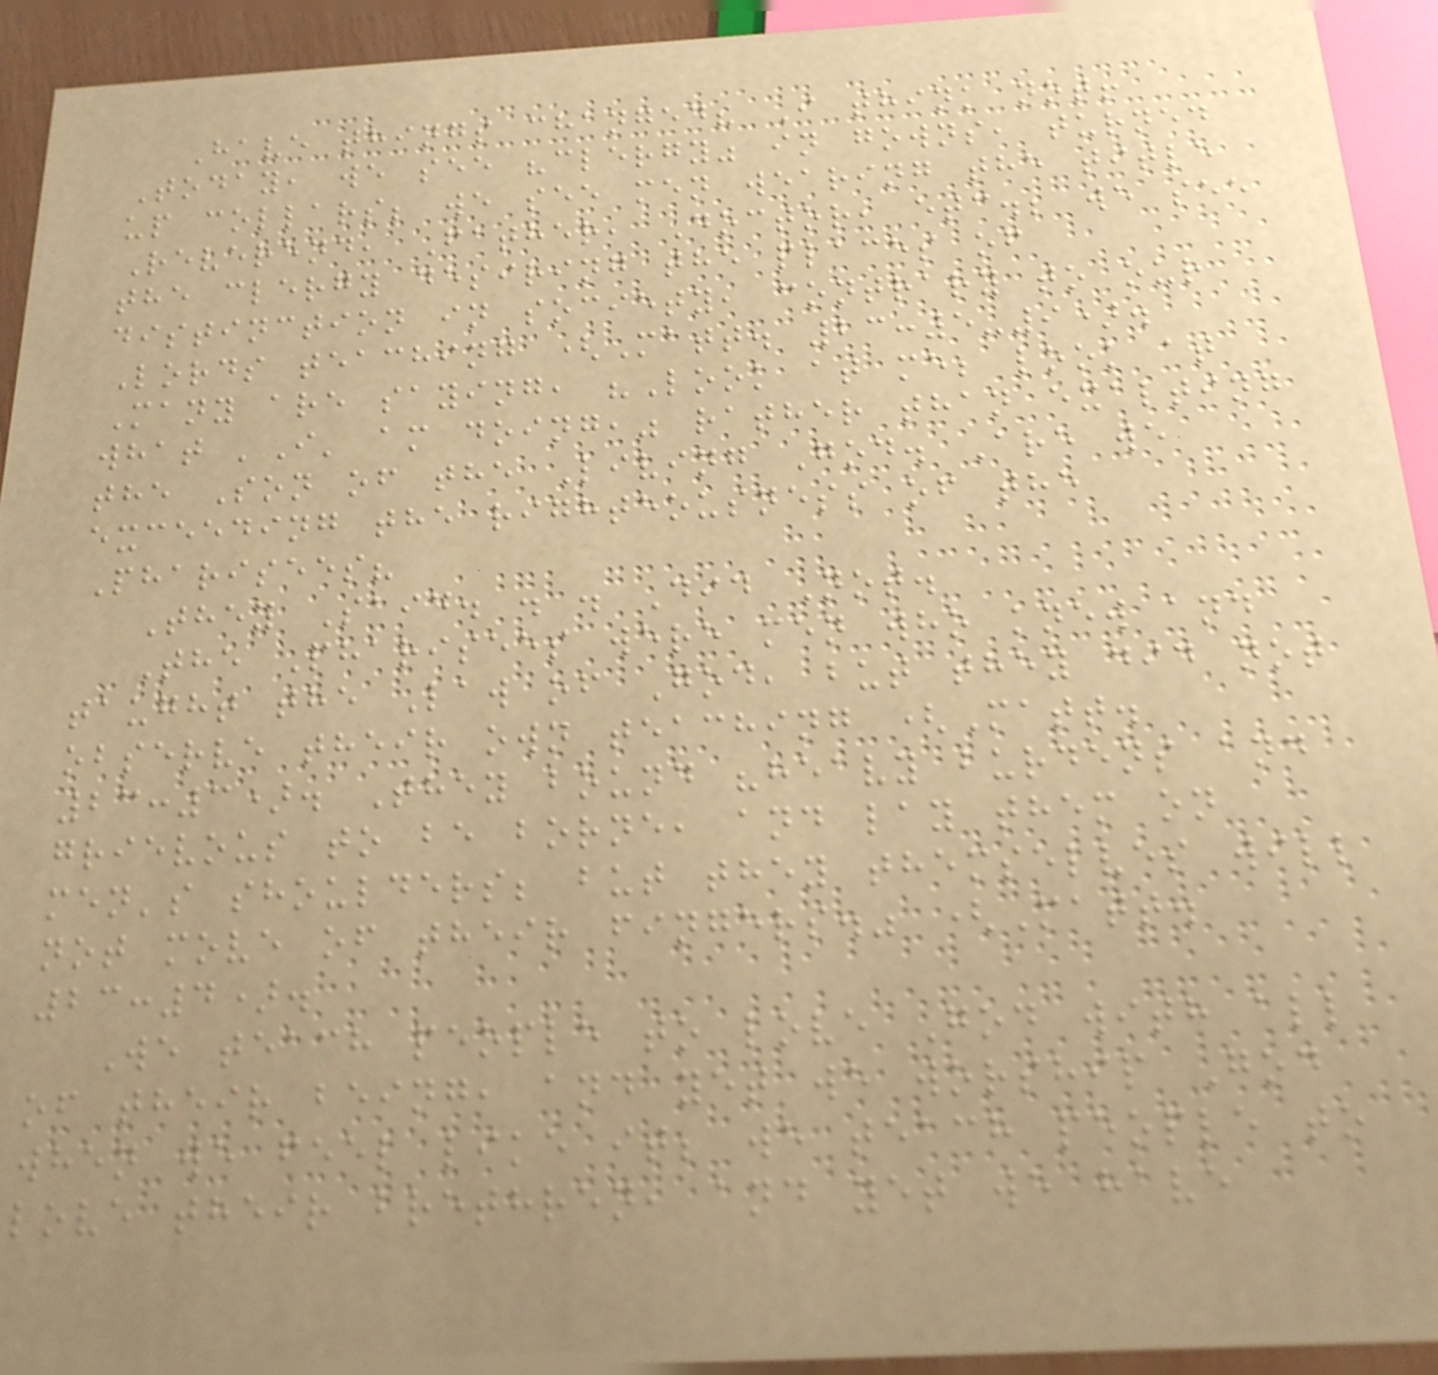Have things changed? I think not!
Today, we see "clergy" in gowns, turned
up collars; we see men wearing the title
Reverend, Father, Doctor, etc.; we see
the clergy desiring the places of
distinction in society, contrary to our
Lords teaching (Matt. 23:5-9).
Many are saying, "Look at me; look at
what 'I' am doing," rather than exalting
the Son of the Living God. Are we
exceeding the righteousness of the
Pharisees?
They Said. . . Did Not.
The Pharisees were men who knew and
taught the Law of God, but they did not
observe their own teaching (Matt.
23:3). They bound "heavy burdens and
grievous to be borne, and lay them on
men's shoulders; but they themselves will
not move of their fingers." (Matt.
23:4).
We teach people to love God with all
of their being, and yet we worship God
when we feel like it; we teach people to
love their brethren, and yet we have
